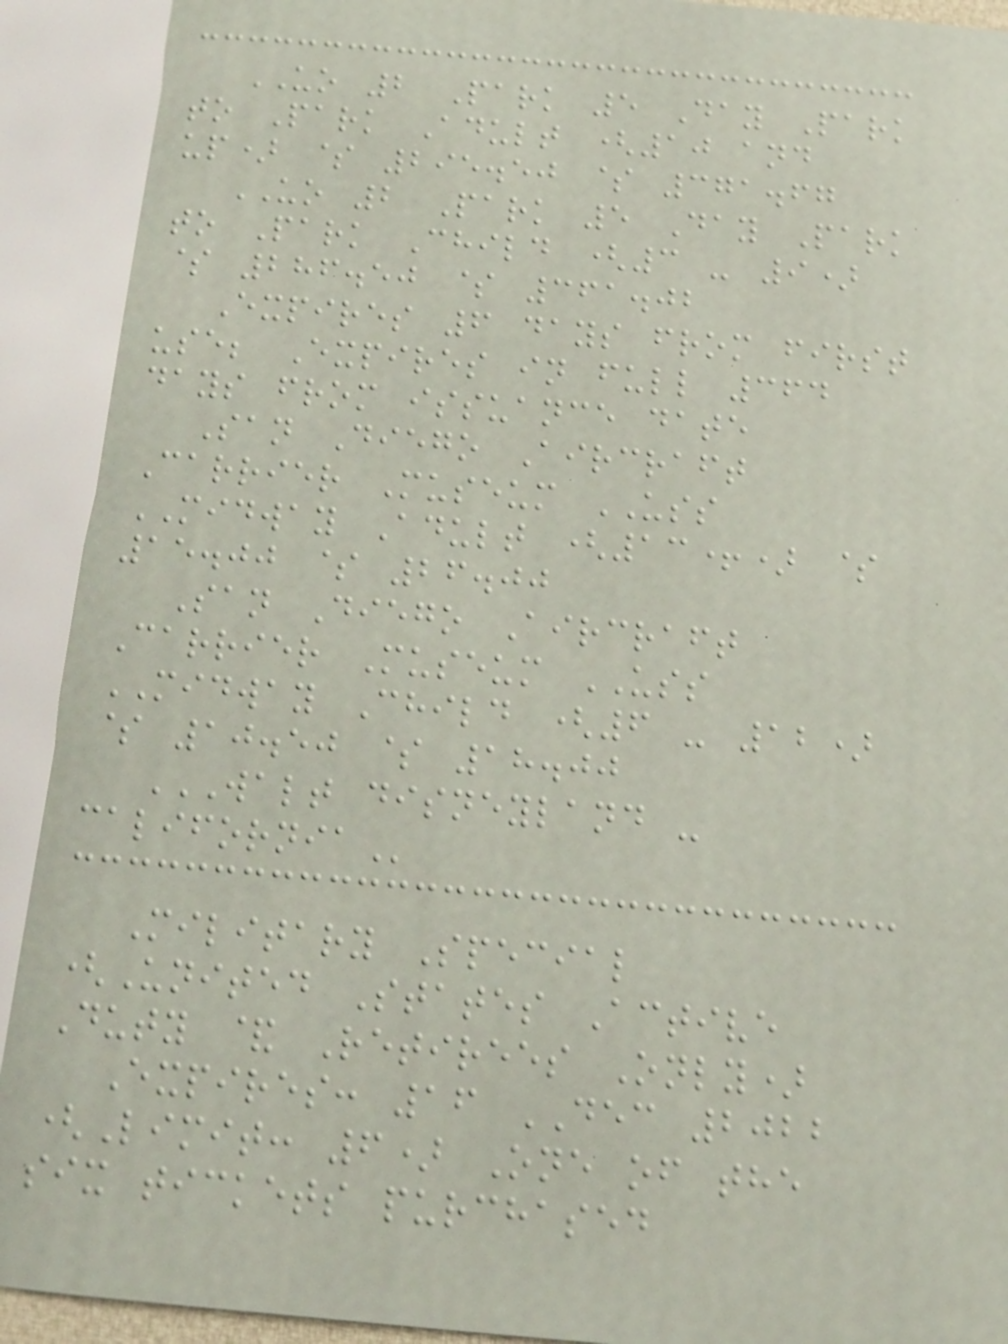UO 2 Park 5 Day Park
to Park Adult (10 and
up) $ 295.50 $ 371.67
UO 2 Park 5 Day Park
to Park Child (3 - 9)
$ 286.50 $ 361.02
Expires 6 days from first
use; Expires in full 364
days from issuance date
San Diego Aircraft
Carrier Museum USS
MIDWAY Adult (13+) $
15.00 $ 26.00
San Diego Aircraft
Carrier Museum USS
MIDWAY Child (6 - 12)
$ 10.50 $ 18.00
WALT DISNEYLAND -
CALIFORNIA
Military Special
(United States Active
Duty & Retirees Only)
Expires: 16 DEC 2022
(Limit: 6) One of the
six tickets purchased
